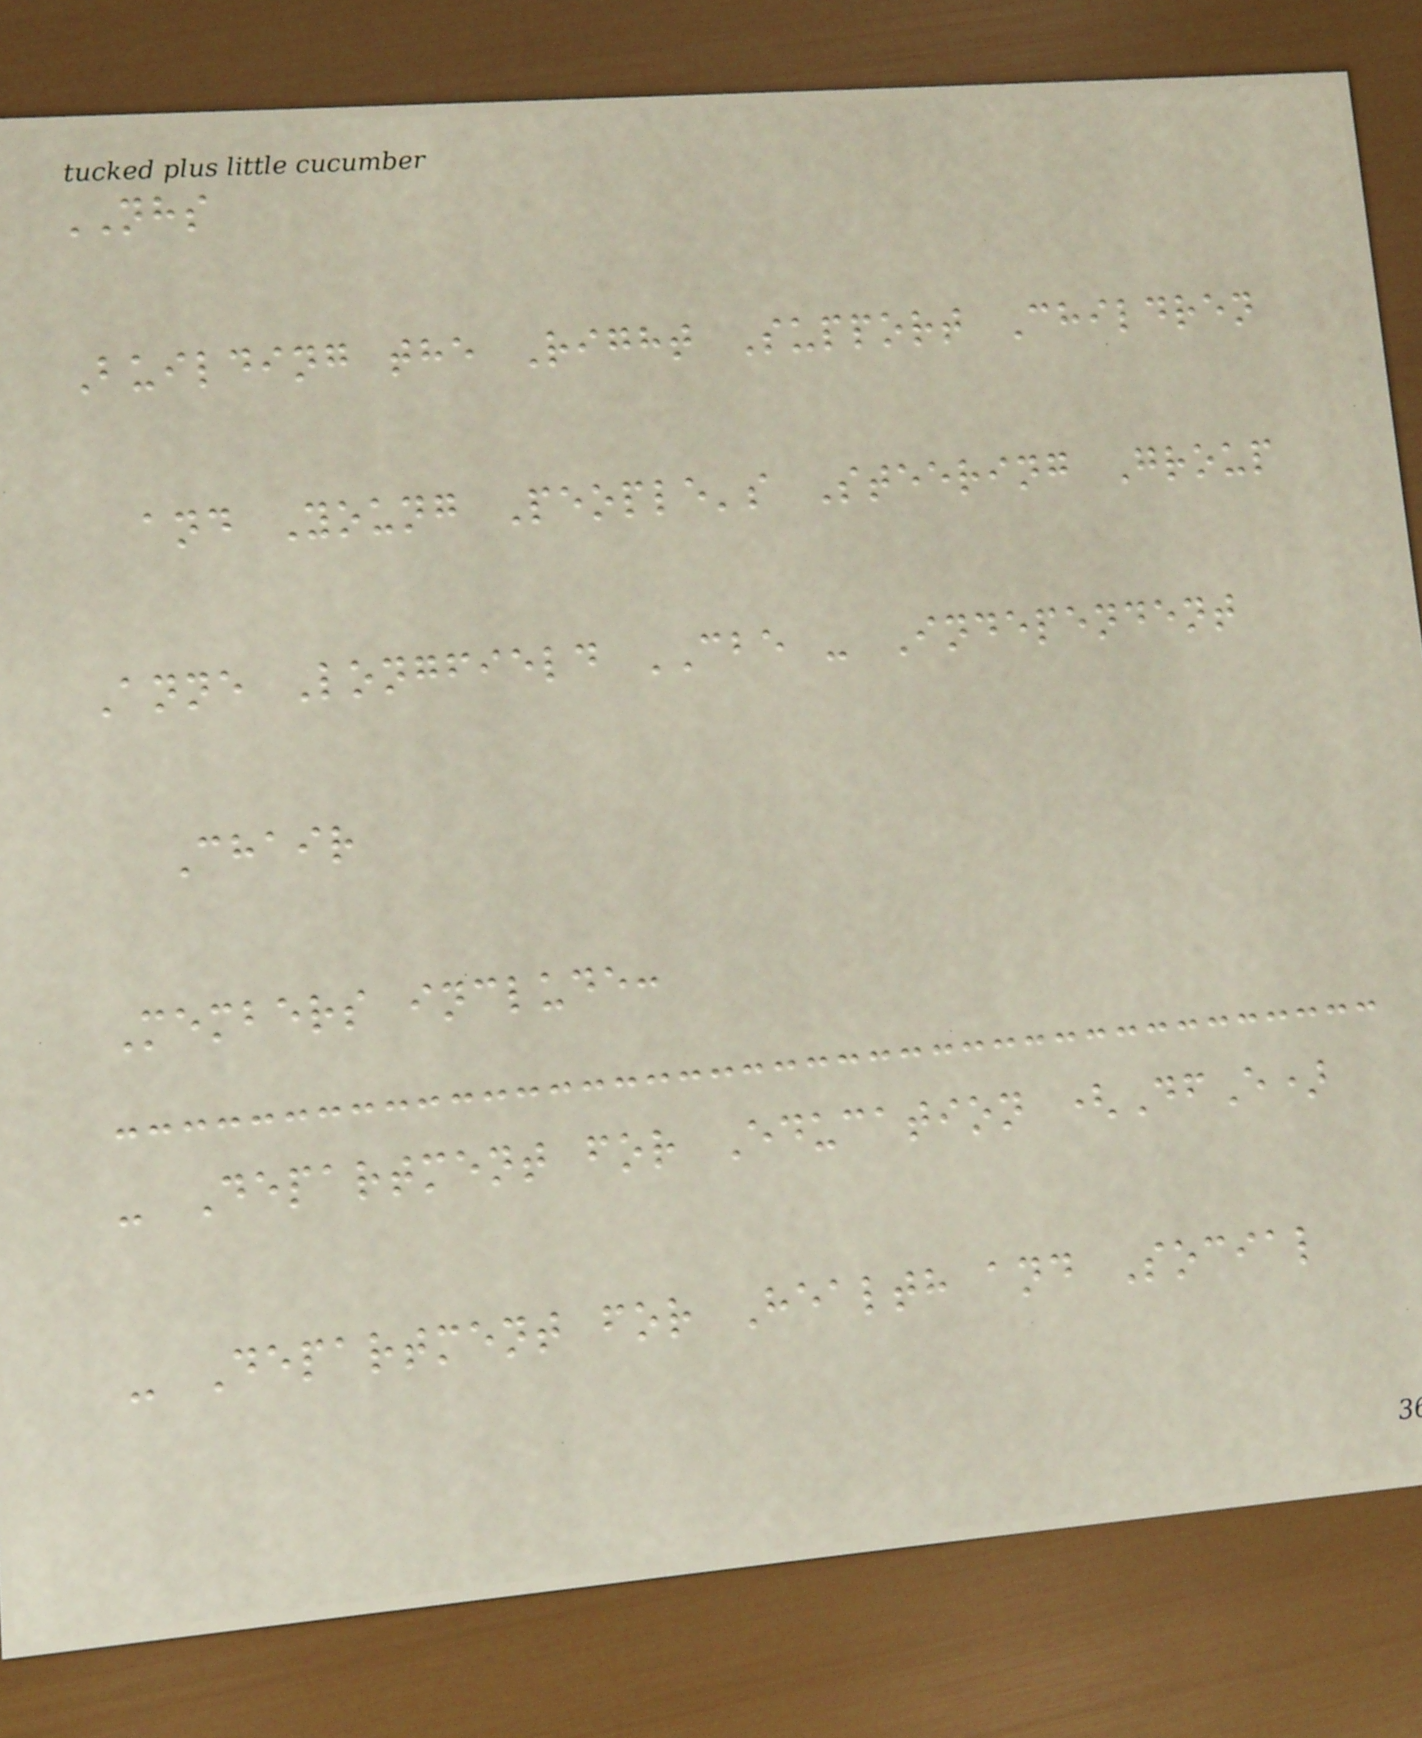NHS
Building the Right Support Children
and Young People's Steering Group
Anne Longfield CBE - Independent
Chair
Members include:
- Department for Education (DfE)
- Department for Health and Social
